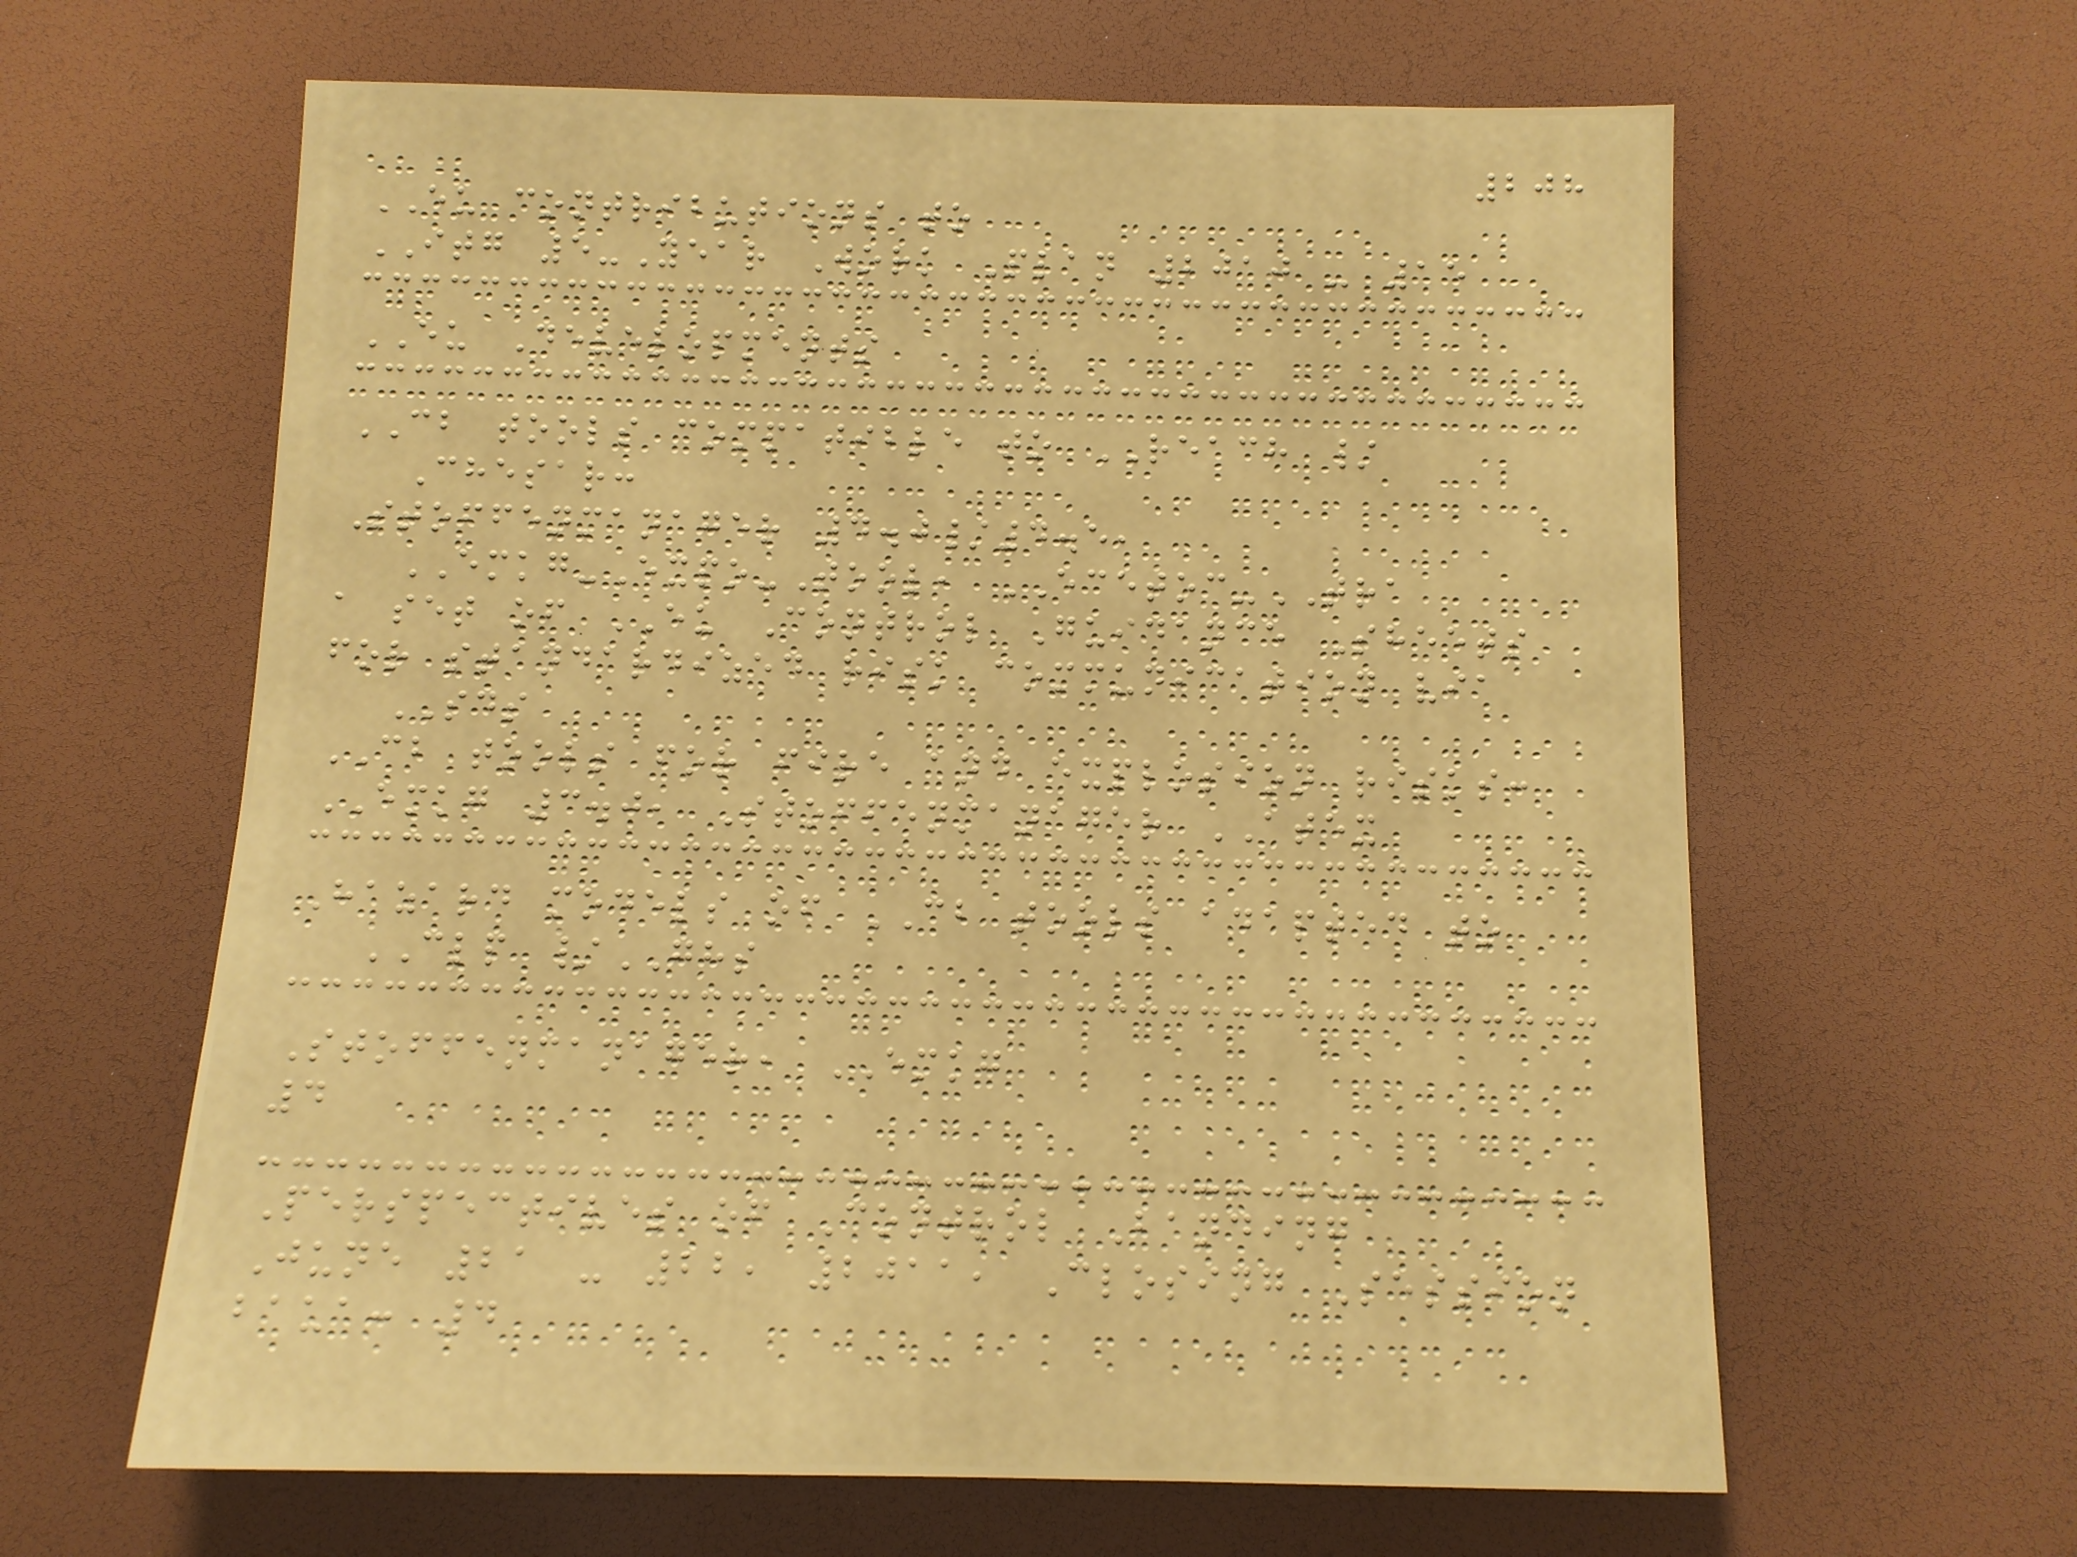208
EU contributions to
ITG 5-Year Work Plan 2010 - 15
EU Developments
CB tools compatible to REACH /
Chesar:
Stoffenmanager 4.0/4.5,
EMKG-Expo-Tool, ECETOC-TRA
a set of EU Control Guidance Sheets
for standardized risk communication via
SDS
CB tools for fire and explosion risks:
EMKG 3.0, Stoffenmanager ATEX
Hazard models of CB tools adapted to
CLP /GHS
Stoffenmanager, EMKG
4
Perspectives of Control Banding
June 21 - 22, 2011, Closing Session
baua: 4
